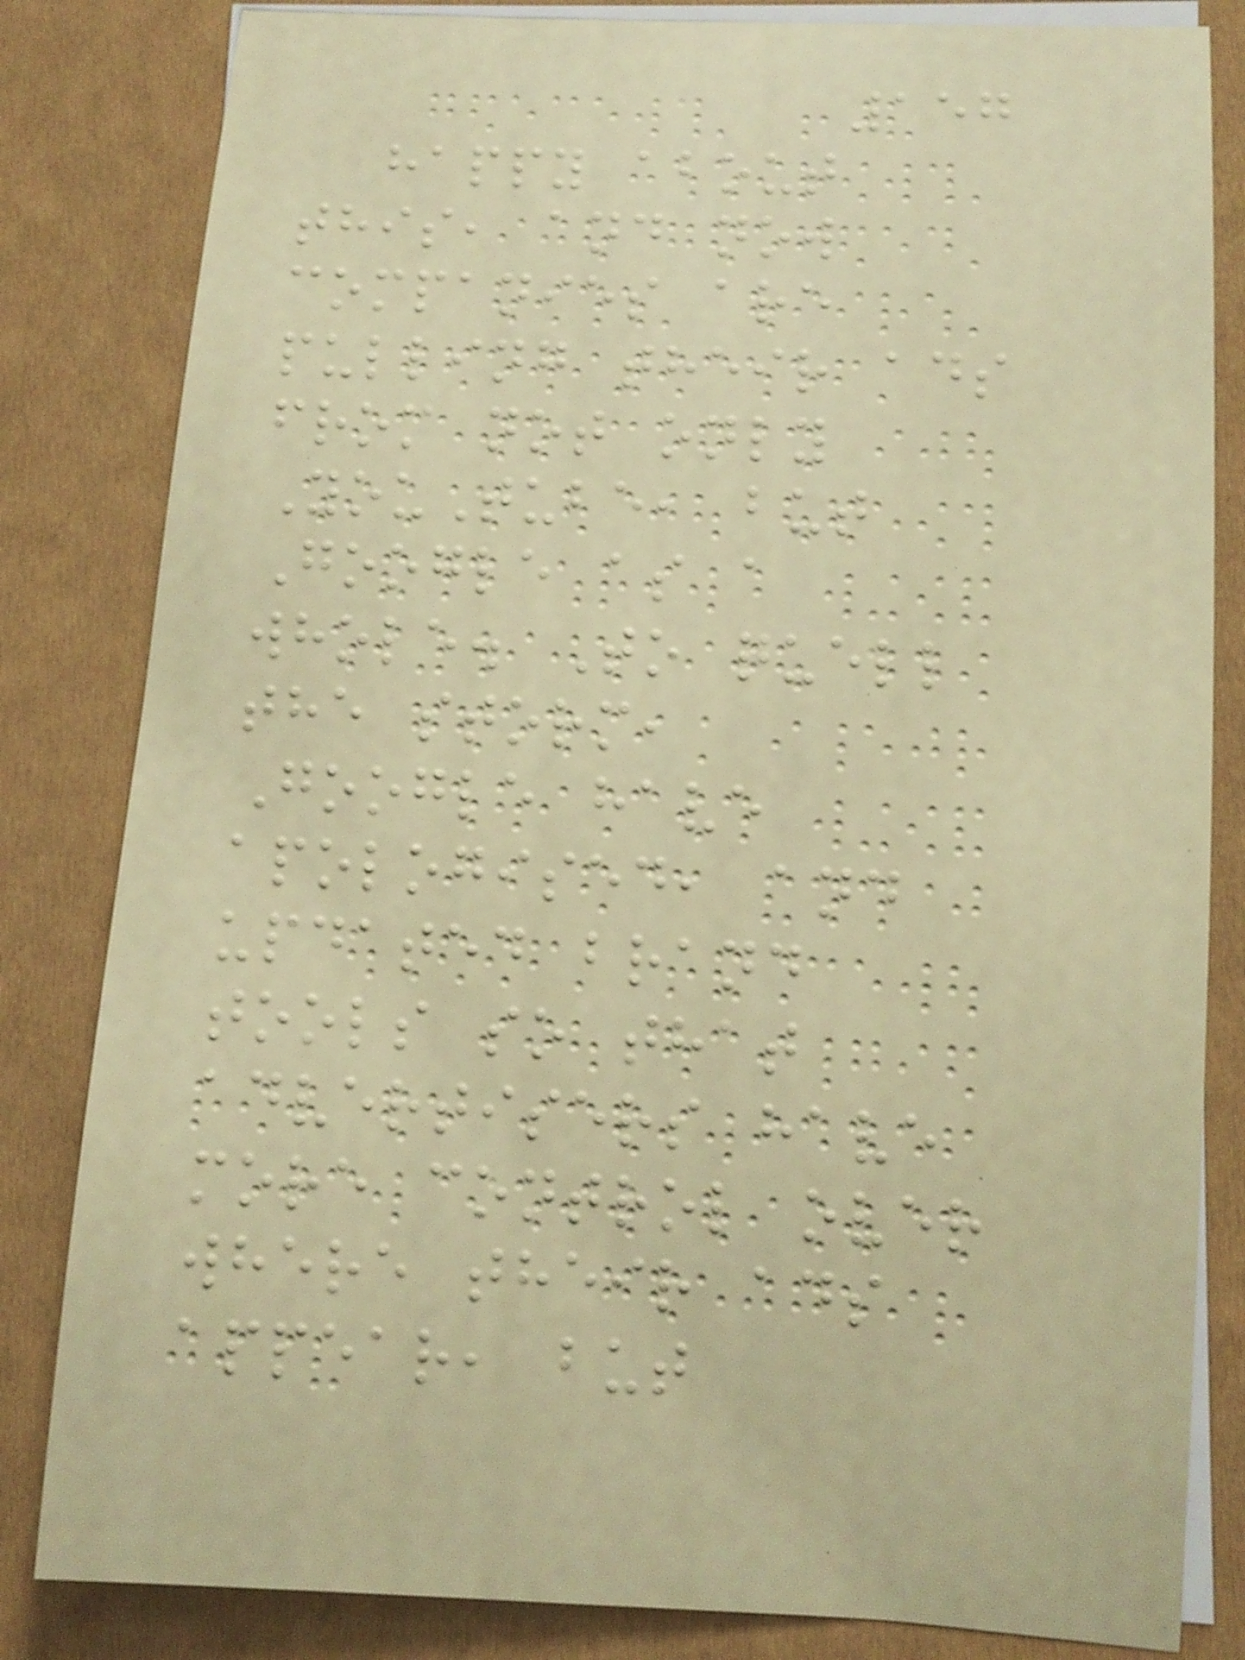157
happy about
this, and now
companies are
pulling their ads
from not only
YouTube, but
Google as a
whole. To quell
the storm,
Google have
apologised, and
updated brand
tools so that
advertisers have
more control over
where their ads
appear, but
